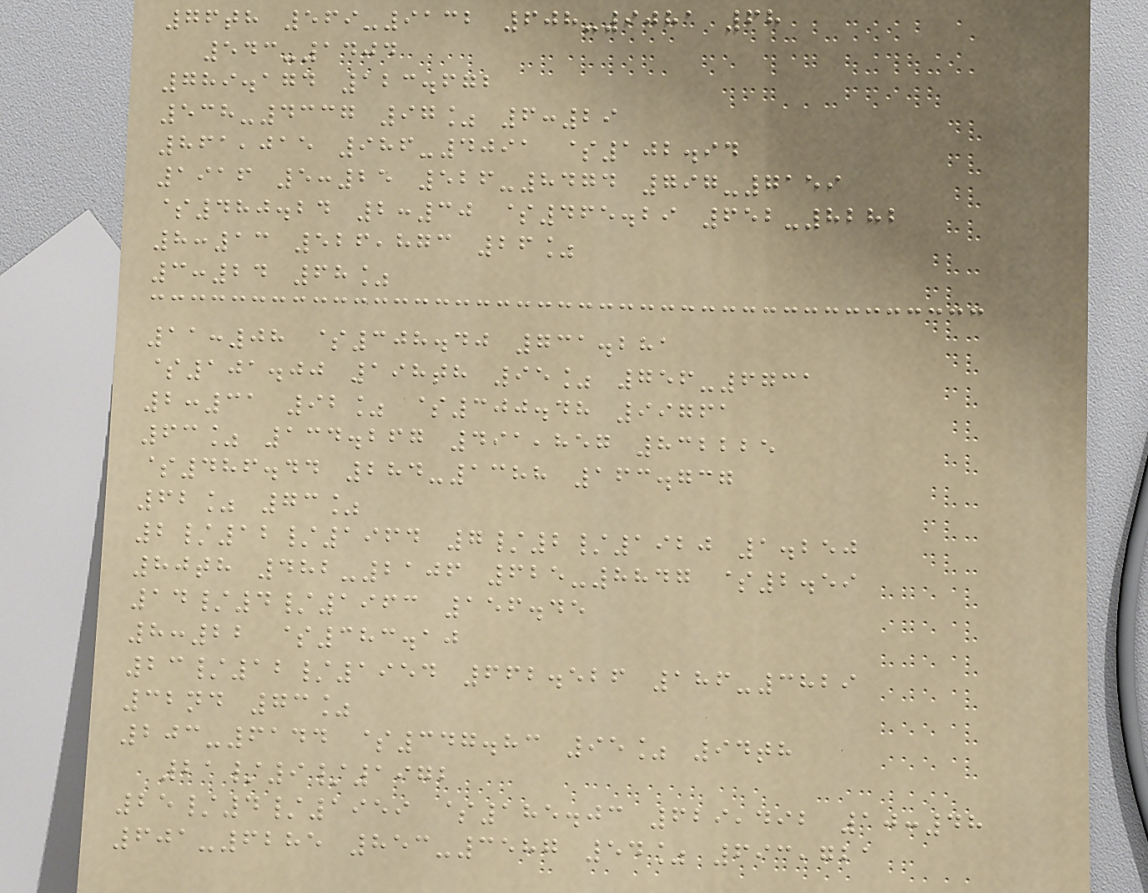76th 569-9132 608-9081 68
543-1404
789.174 123.672
538-4337 97% 6:29
861,015 986-4091 $102.94
1916 5:25 526-8474 797-7159
$480.24 2:30 $465.29 652-8282
8:13 526,873 26%
3:24 68%
11:08 $308.40 731.281
$101.00 198th 95% 756-6731
2:31 92% $300.48 99761
63% 134.267 491,857 832225
$486.44 284-1388 163.737
62% 73%
2/12/1964 7/2/1920 1.250
80th 482-2106 625-8847 $2.59
14/4/1963 156.45
8:22 $383.10
23/12/1954 662.526 186-3829
32nd 73%
203-6144 $347.83 95% 94th
21/9/1972
25/4/1959 $185.03 629,492 10:48
601-6285 853-3587 54% 693,721
